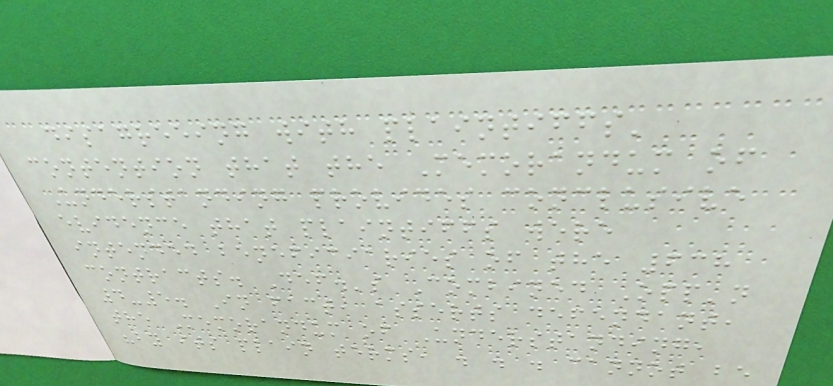disagreeing with plaintiffs'
contention that the Memorandum of
Understanding provides conclusive
evidence that plaintiffs were
intended beneficiaries of the 638
contracts. Def.'s Combined Opp'n
4-5. In fact, asserts defendant,
the Memorandum of Understanding,
"by its plain terms, . . . cannot be
